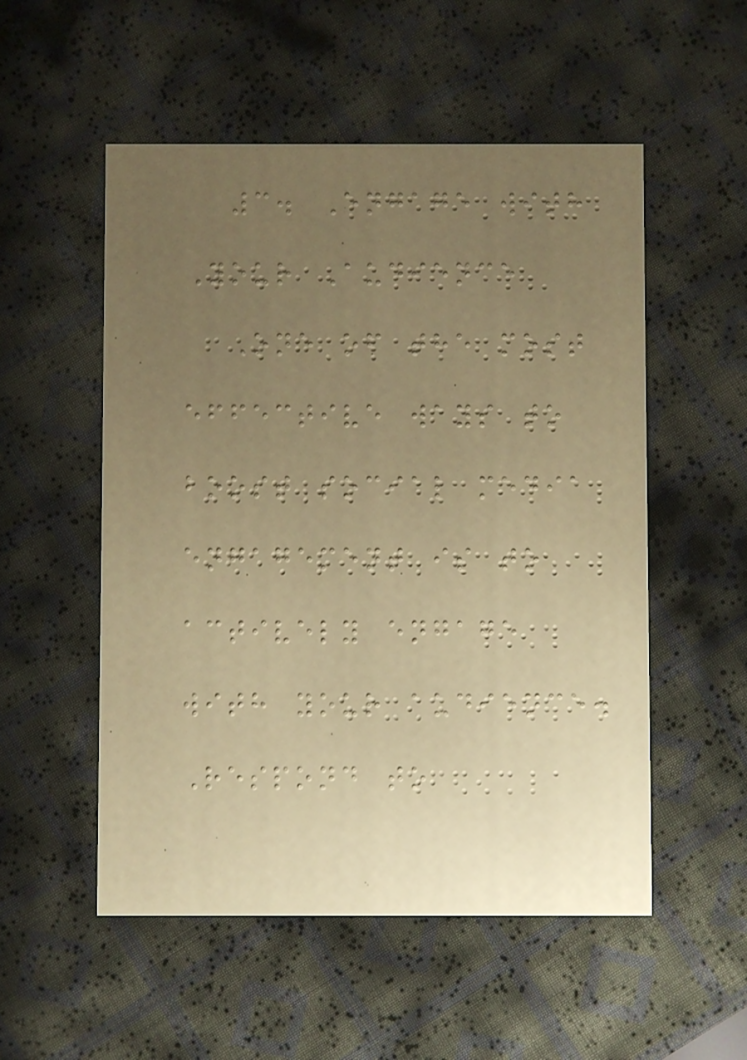3. Engage with
Your Audience
One of the most
effective ways to
boost social media
engagement is to
actively engage
with your audience.
Respond to
